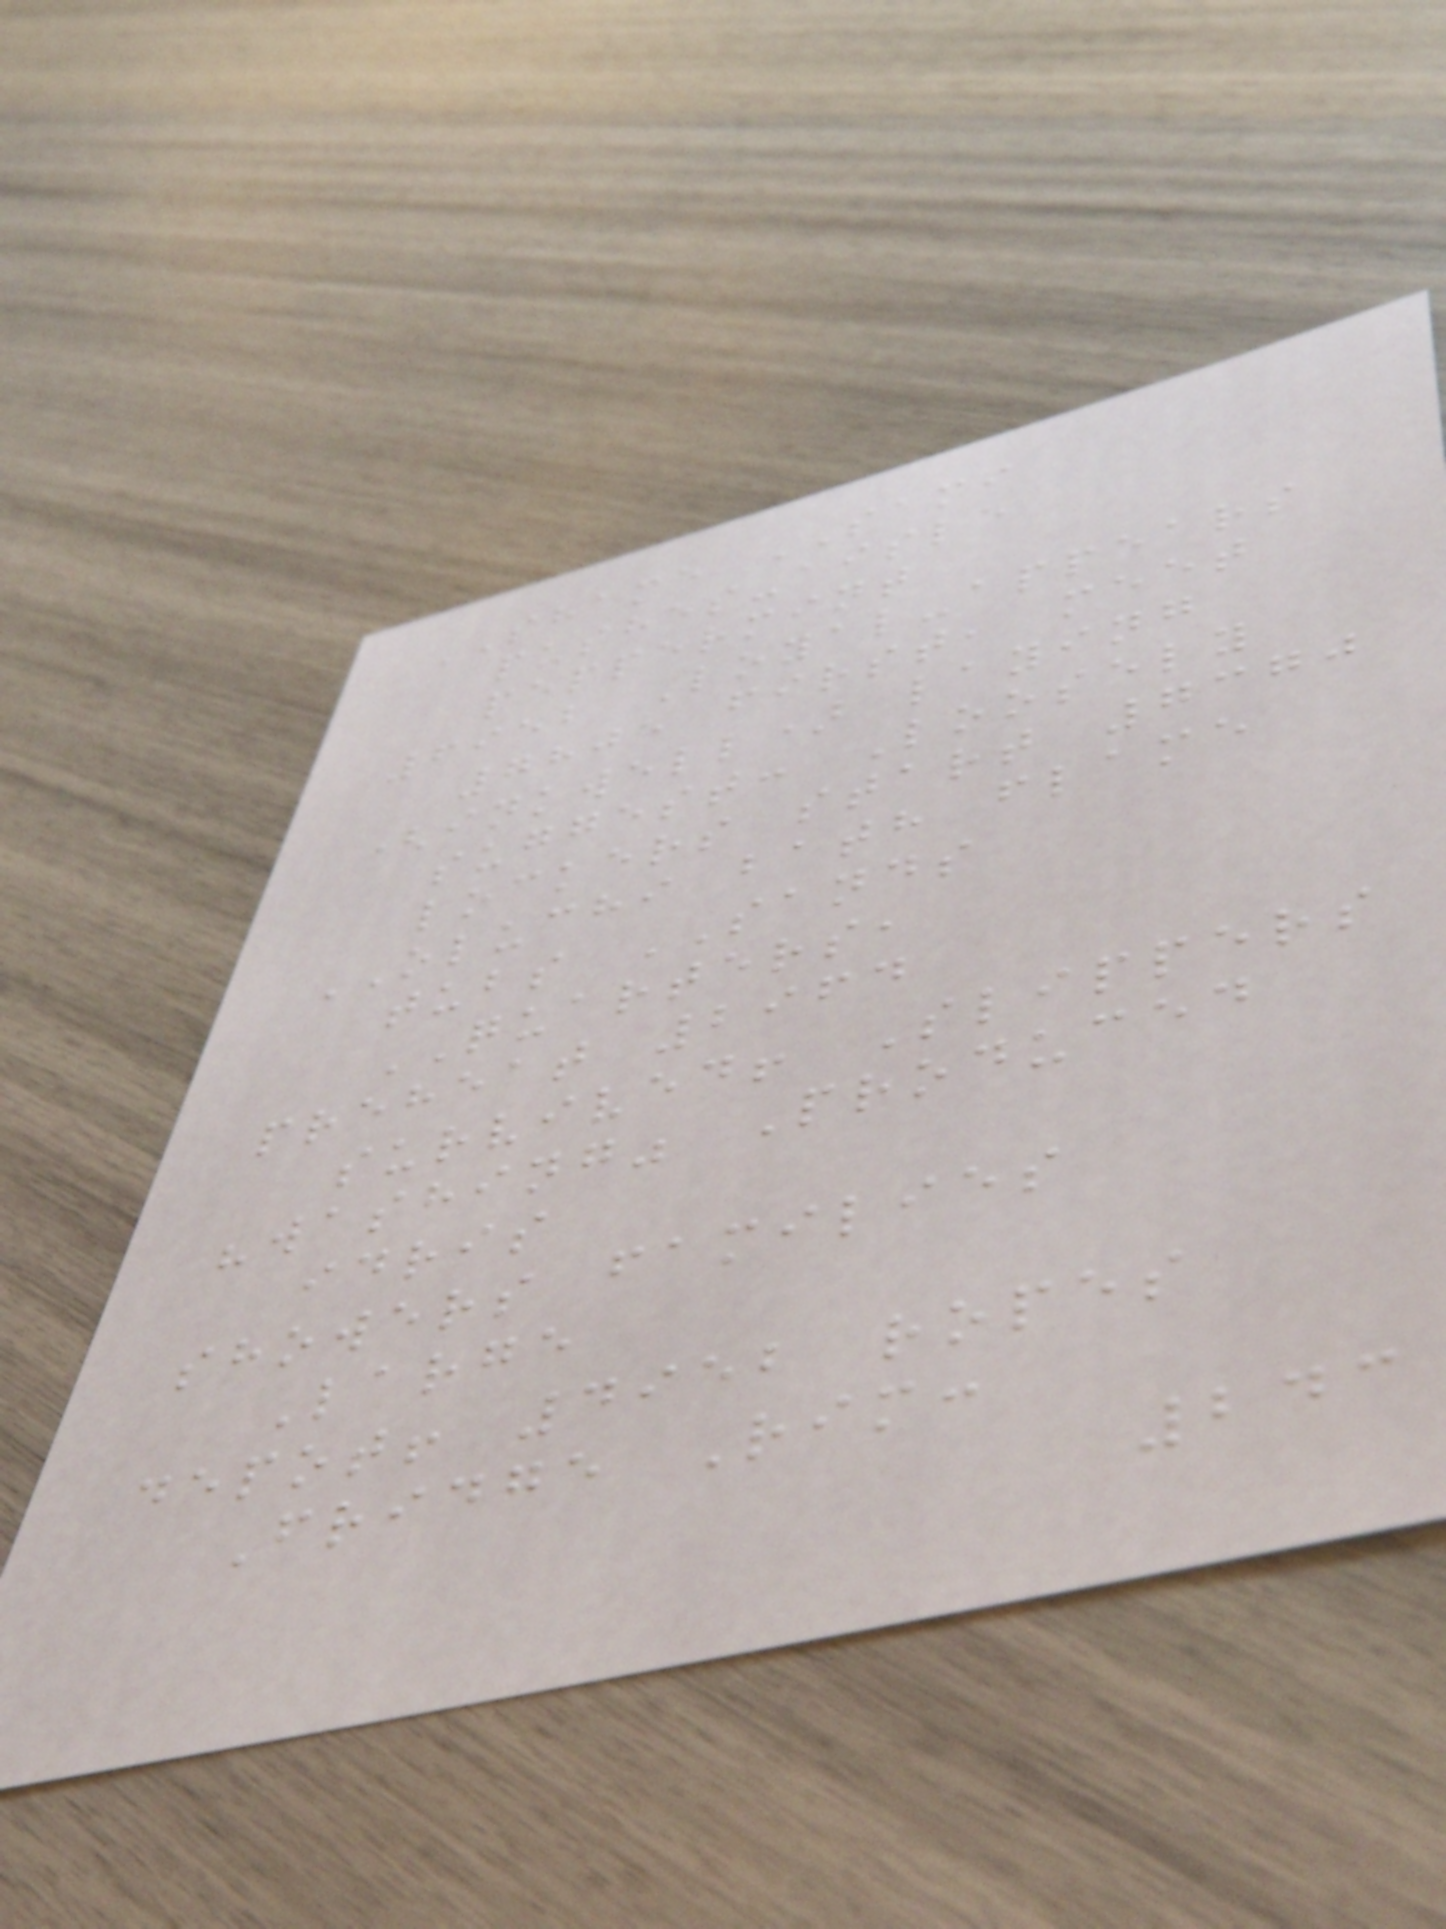SHAME SAMI
pushes-aisle
peppermint
6952 Loyal-appears
7805 first, meet
(inkwell) laying
suggest: Loosely
lockers start 7370
OLUCHI bath flame
tubs SANDS
QUARTERS,
preheat 2964
survived! Slippers
"washing" Produced
idris
showers families
Large
depot! 4952 ropes
Fridge Rim:
243
